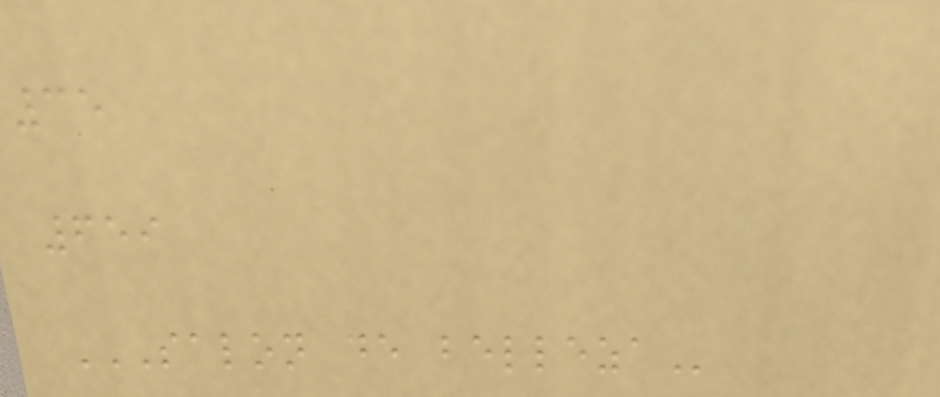35
659
SALON DE BELLEZA
